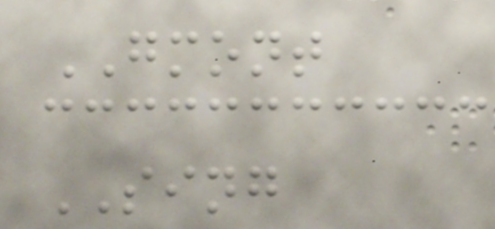GMONT
SING
